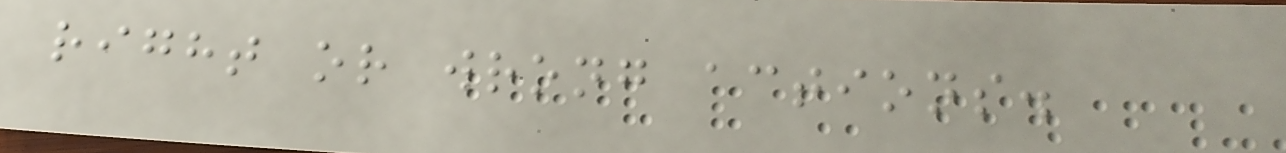right or wrong actions.
